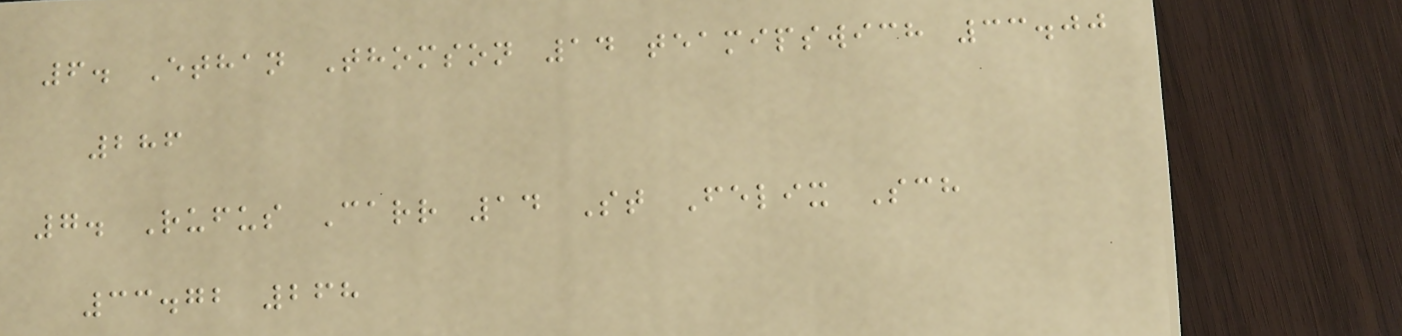6. Ethan Thomson 14 teamipswich 33.00
286
7. Rufus Carr 14 St Felix Sch
33.72 268
